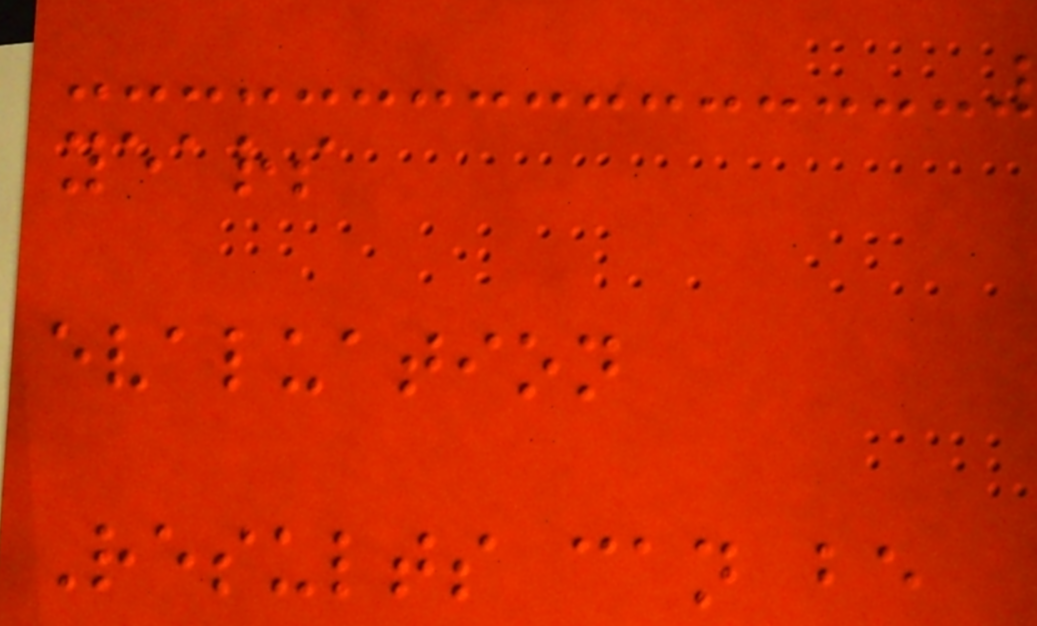years
evaluation
Results can be
